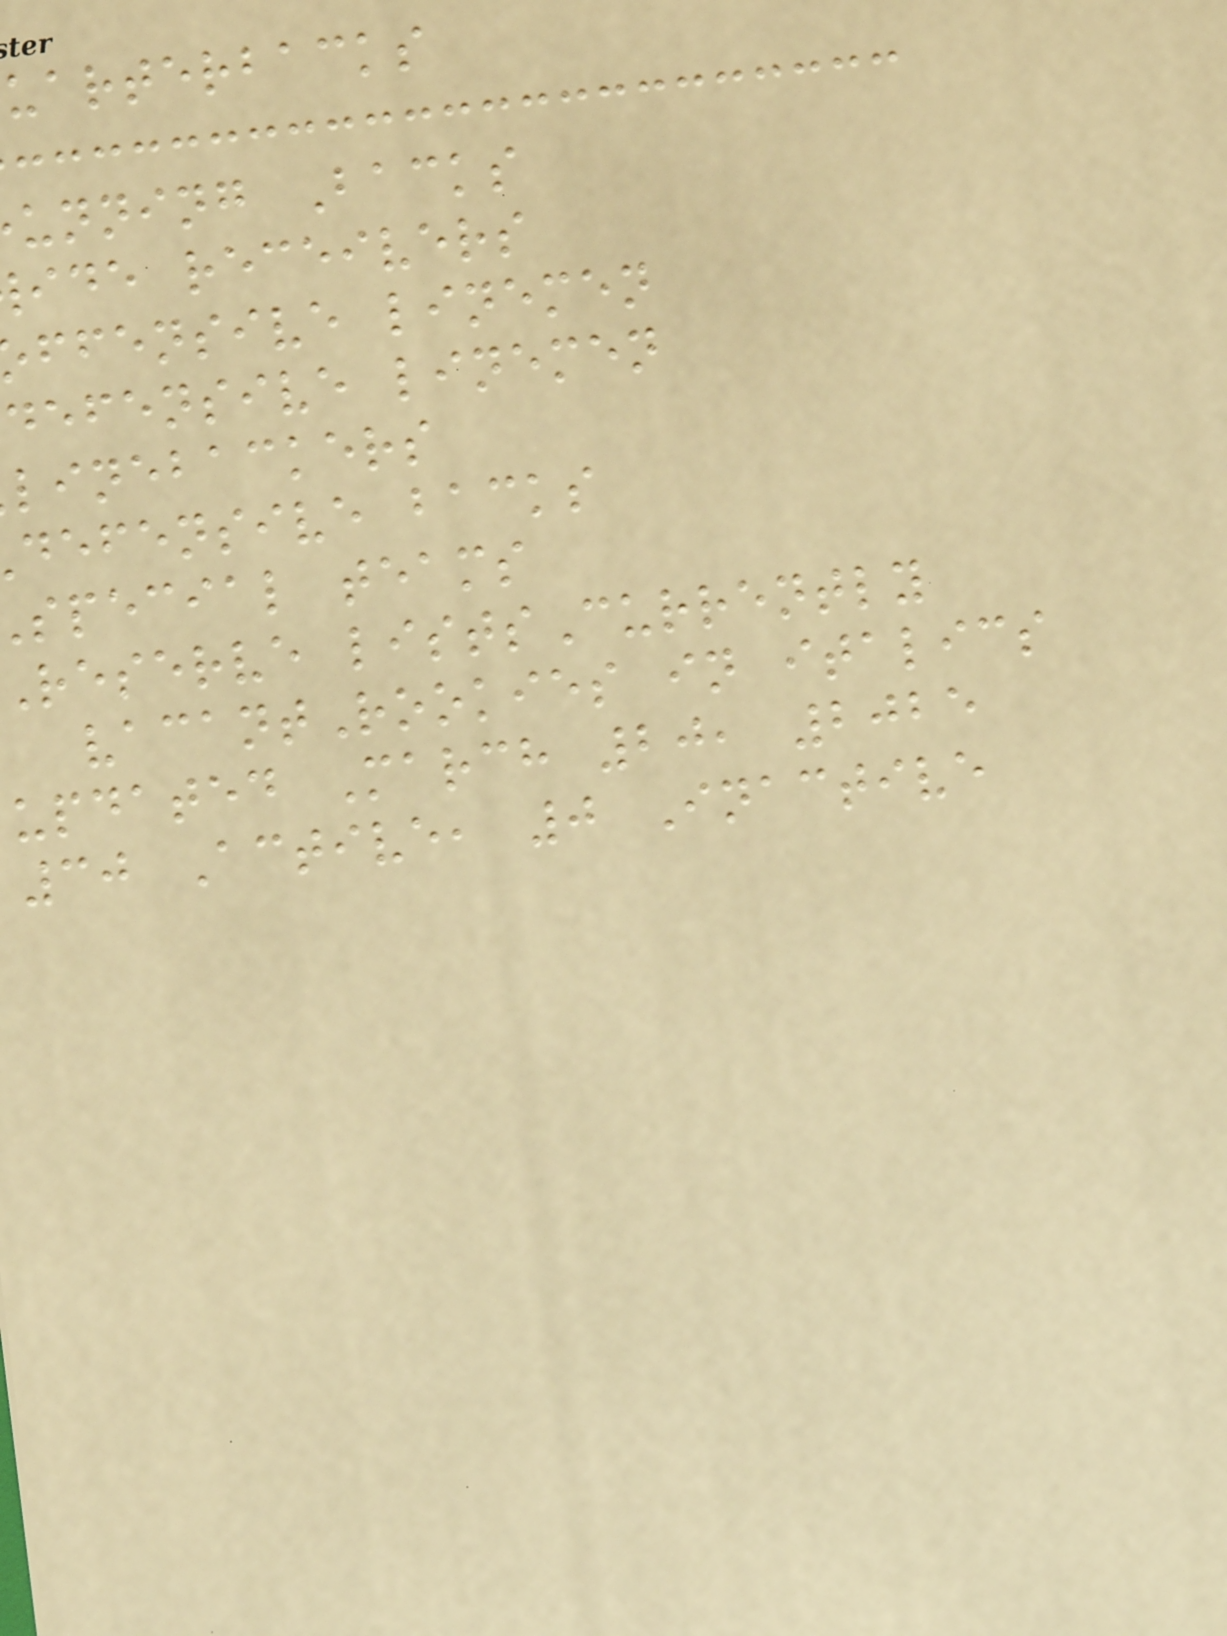uarterbacks
unning Backs
ide receivers
ffensive linemen
defensive linemen
linebackers
defensive backs
special teams
reserve listsCurrently
vacantRookies in italics
updated March 20, 2025
30 Active, 0 Inactive
